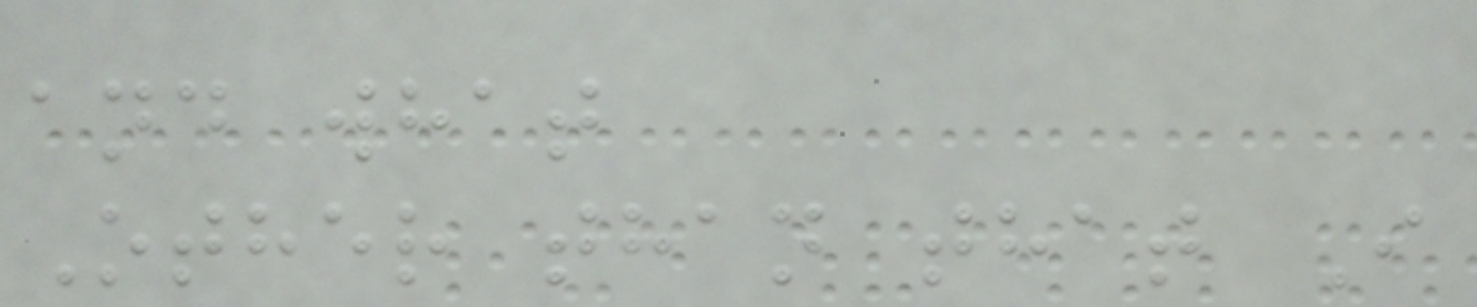and what
Other than that I
